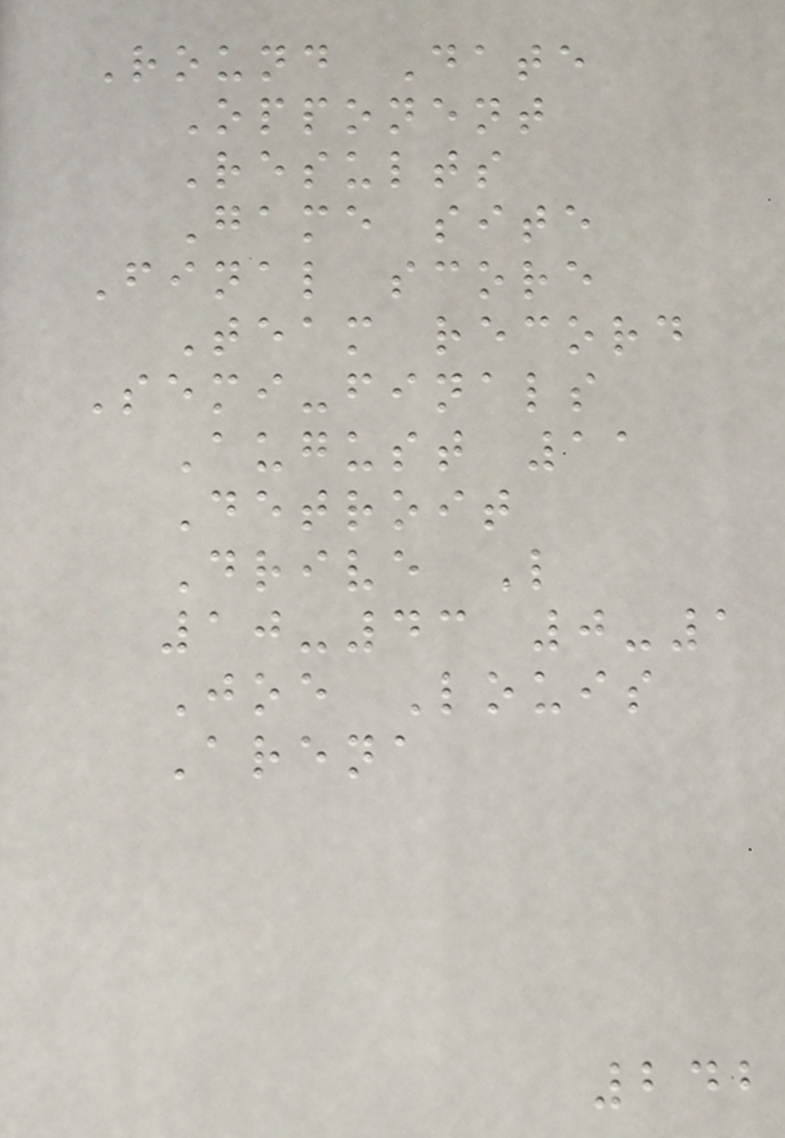Round Date
Opponent
Results
Game site
Final score
Team record
Semi-finals
August 11
Detroit
Drive L
10-43 0-1
Joe Louis
Arena
242
